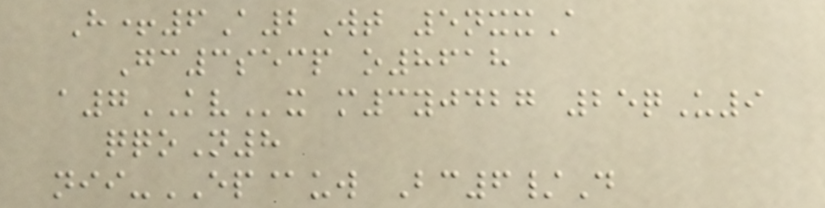H+6A2Wt 5nxxA
Gc3secp o8618
a7KVx m3yjdbg 25qU9
qqoN8
nii-EP@uw Bc6/D
